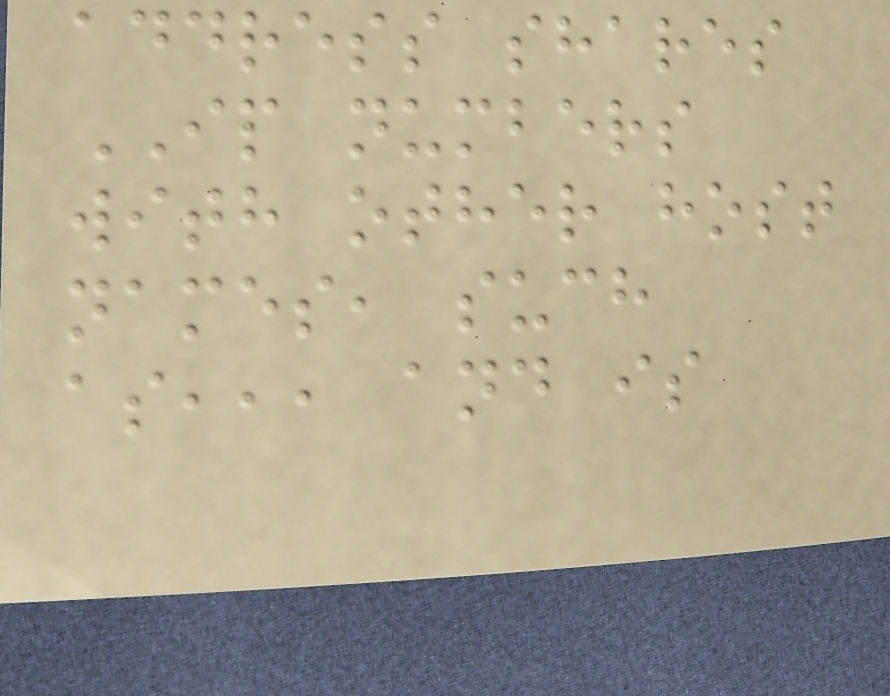address shares
IP numbers
with other host
names, such
as,,, and is
